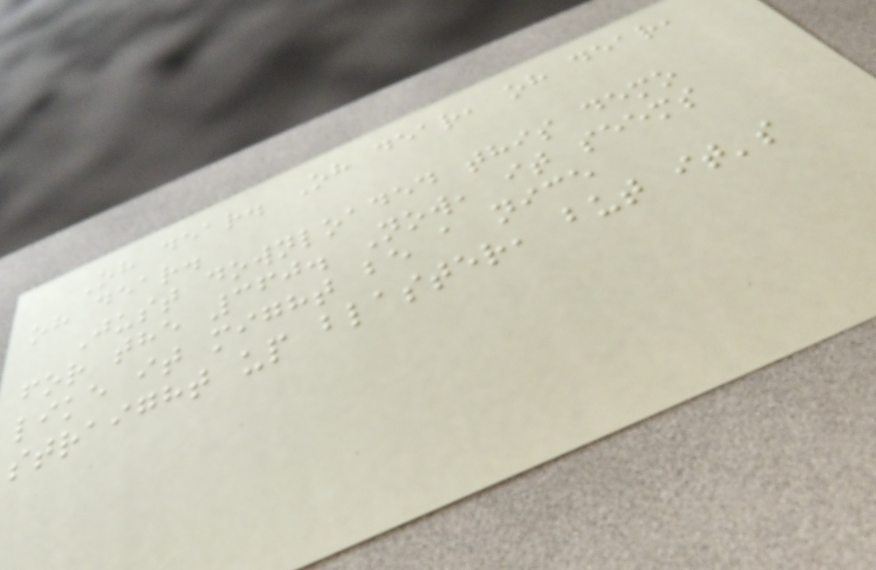Oh dear. Oh dear, oh dear,
oh dear.
Just downloaded this demo
for the 360. Now, it seems
like it might be a nice
straight up blaster, but it's
